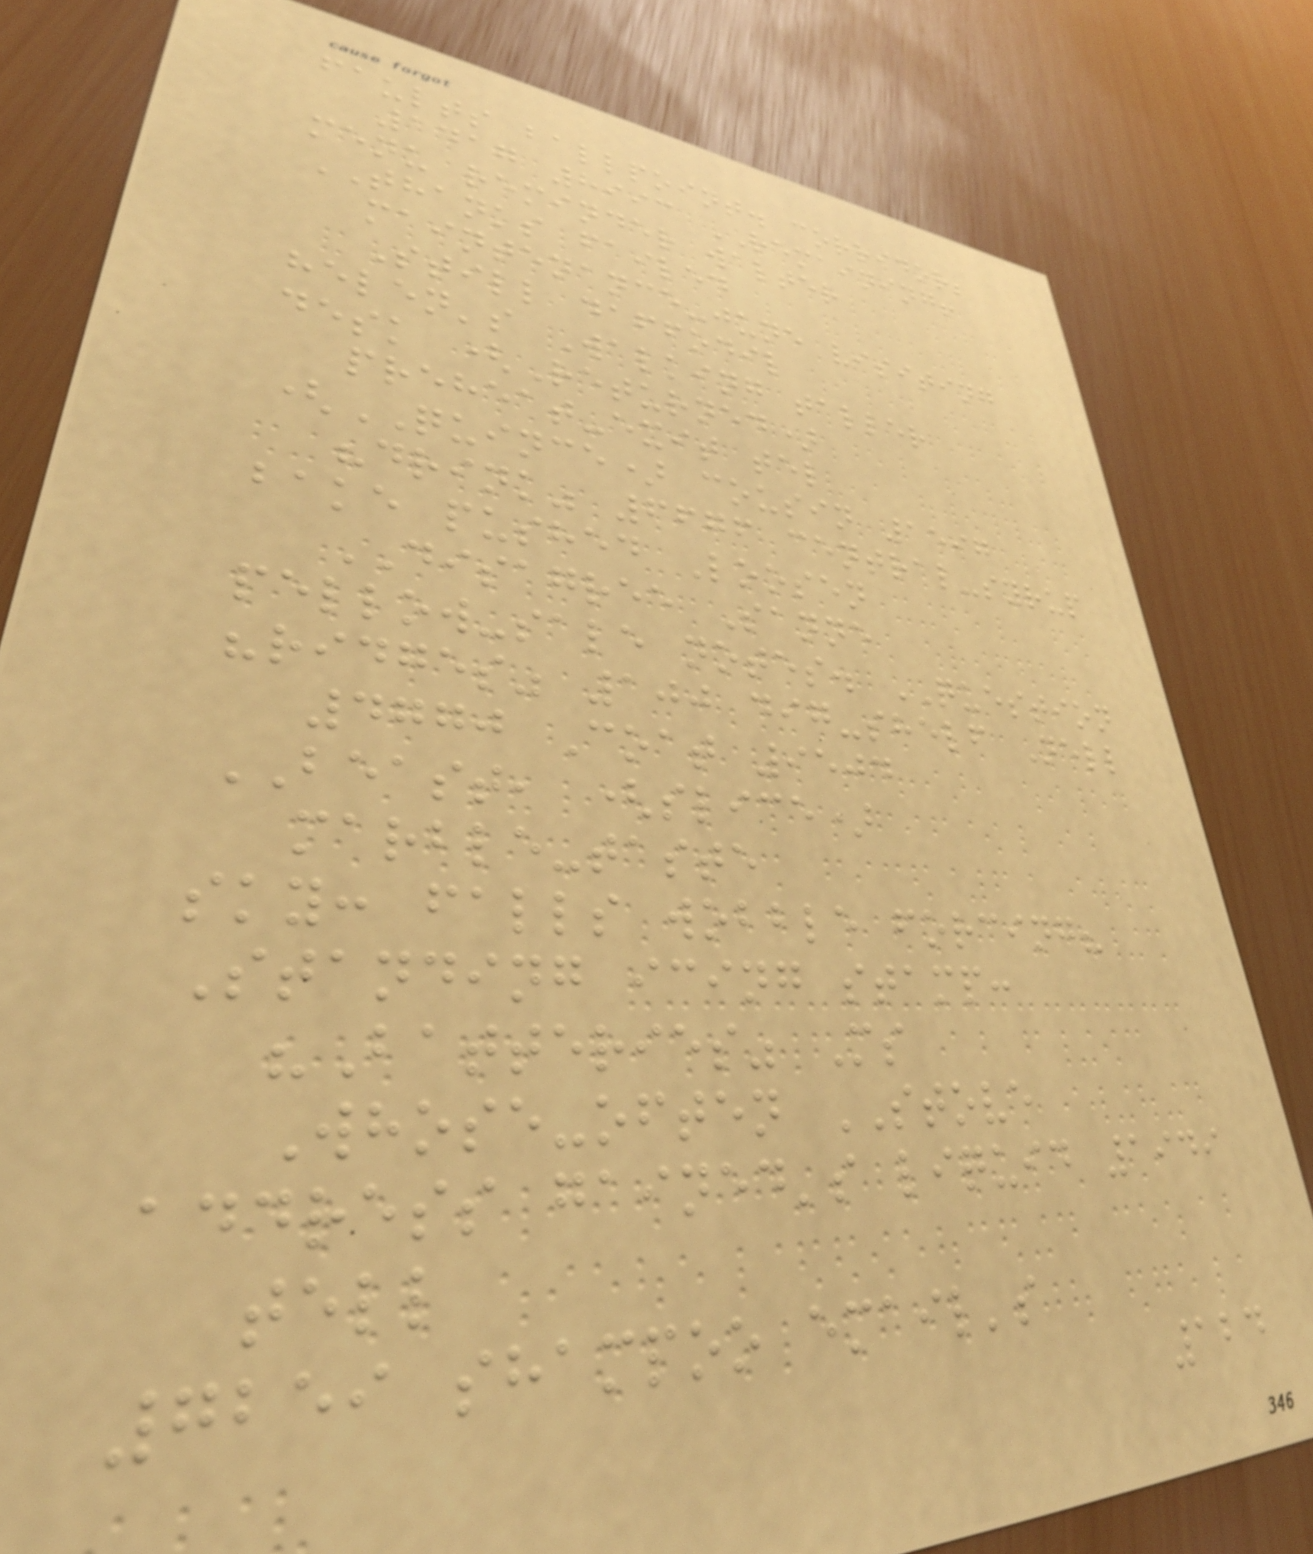faults ballpoint. corridor;
1417 8993 REMAINING!
menu reminder walter
THANKS failed
maintenance-june visiting
Still daffodil
helen's Walking taller
desk (Returned)
preheat-exit tel
(QUINCE) cousin 1597
"drink" 6676 central-syrup
bake pushed Loosen
DISAGREE Sanne
pellow-sale notes. QUESTION
"ridges" 100 dig-shelf Nell
4770 Coat 9504
BEAST, (slice)
marble-taste
sky: falls wobble forcing?
Standing icing stamp:
"Batteries" Ms
Whose-often STOVE
address gained's liquid 1949
tell
7259 shampoo email's
124
